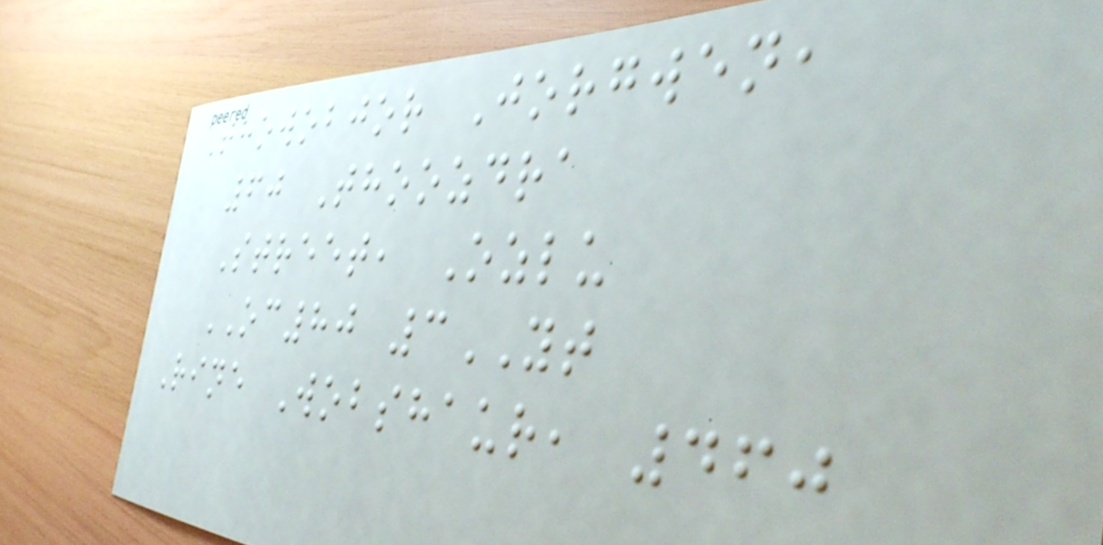Thowobjor Jorgwen,
60 Thoozdra
Street, Ozlu
OC80 3YT
Rine Wobshaur, 460
